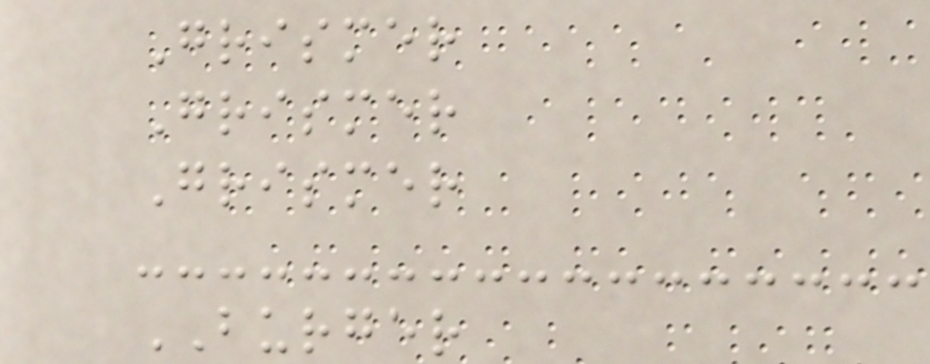Grismer
Grismer
Grismer
BURGER
